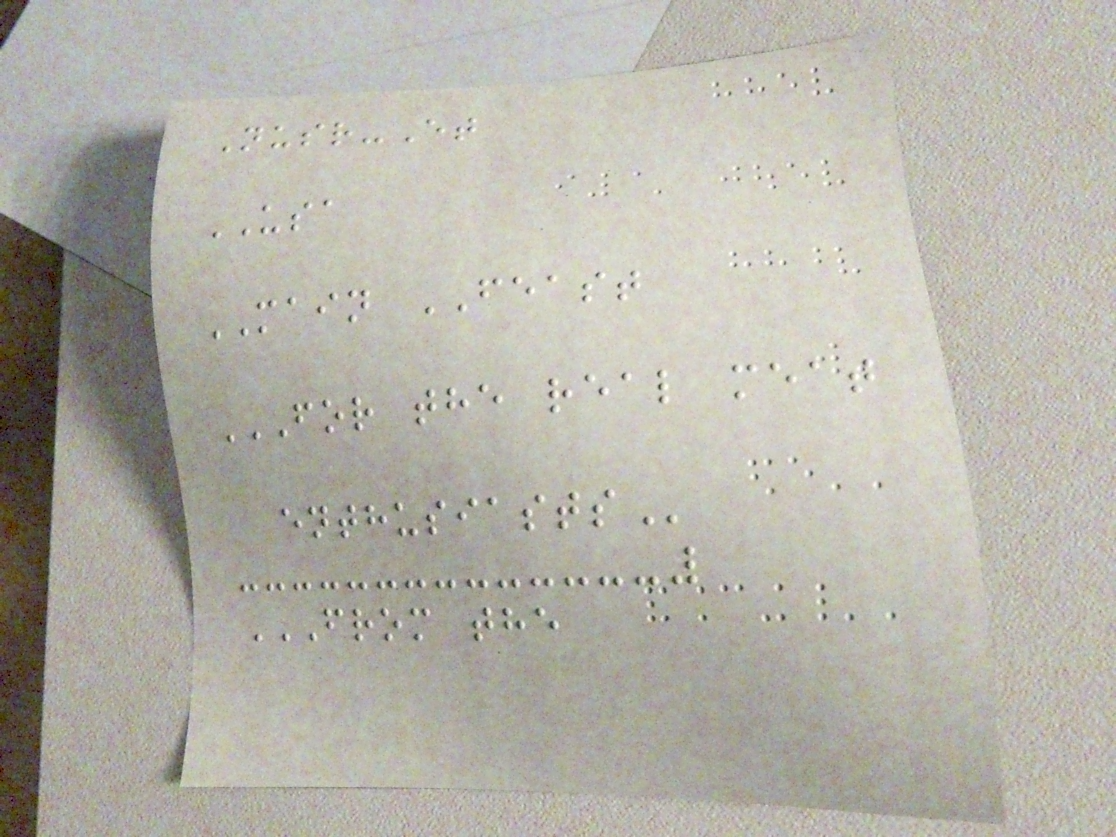Nusr-Et
USA
MAIN FEAST
FOR THE REAL MEAT
ENTHUSIASTS
FROM THE
